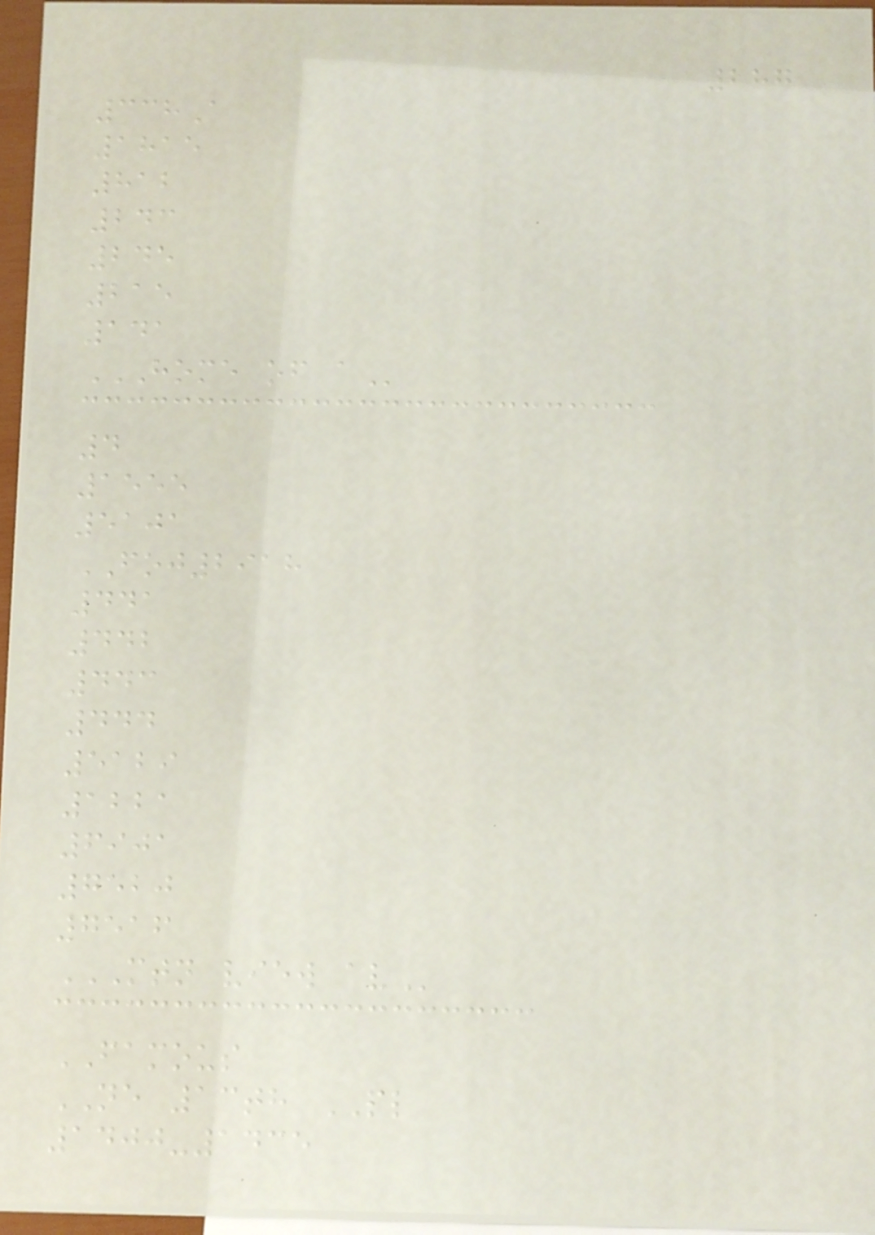287
338A
1815
812
243
245
215
141
HOME OF A
4
1555
5101
FOJ2918
441
442
443
444
5129
1221
6901
7520
7516
MTN VIEW AV
FAMOUS
NE 13th PL
1400-1435
